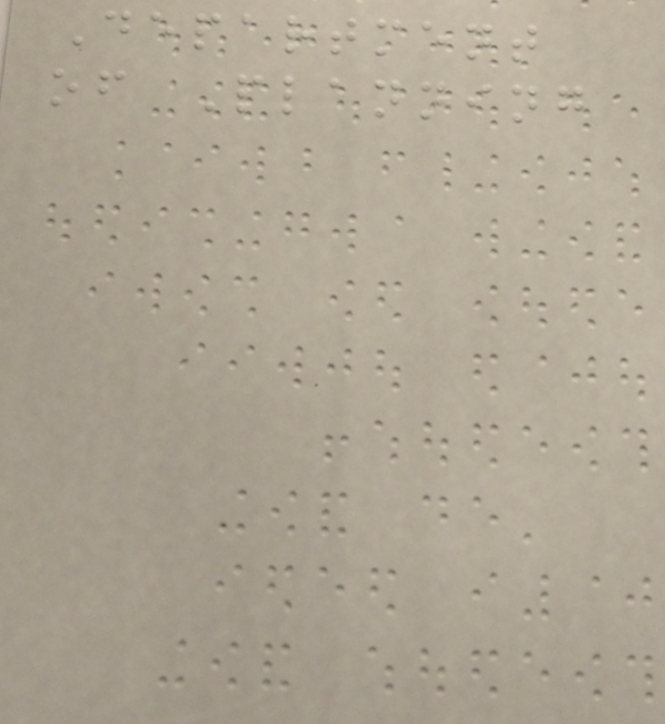Department
of Planning
